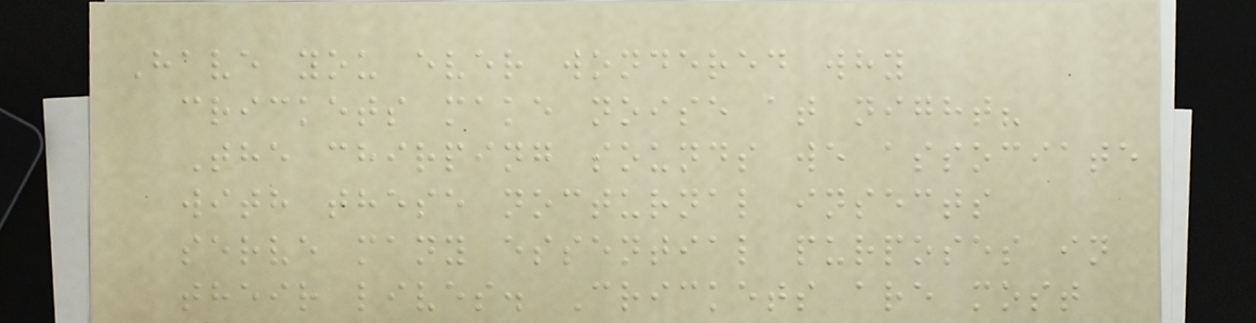Have you ever wondered why
crickets make noise at night?
The chirping sounds we associate
with these nocturnal insects
serve many essential purposes in
their lives. Crickets are most
